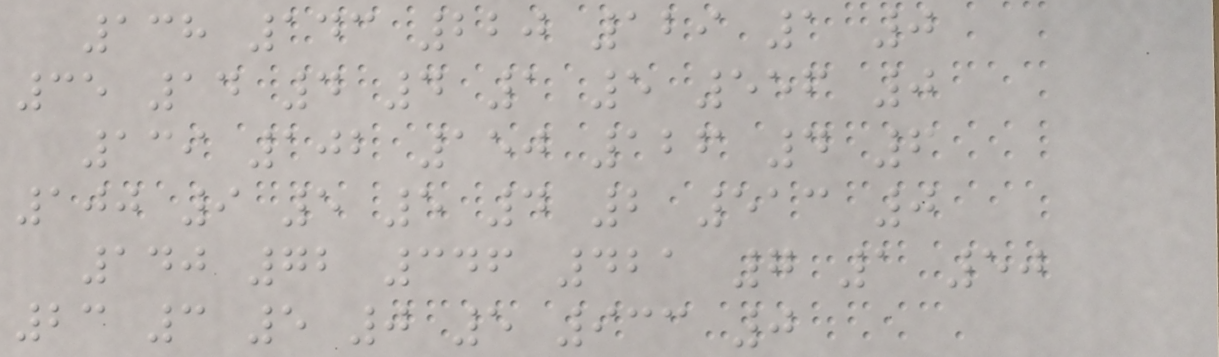138 143 220 129 1 0
35 14 4 4 1 5 556 0
139 102 150 126 4 6
100 9 5 5 4 2 513 0
140 72 346 421 7 1 50
23 3 5 0 5 933 0
